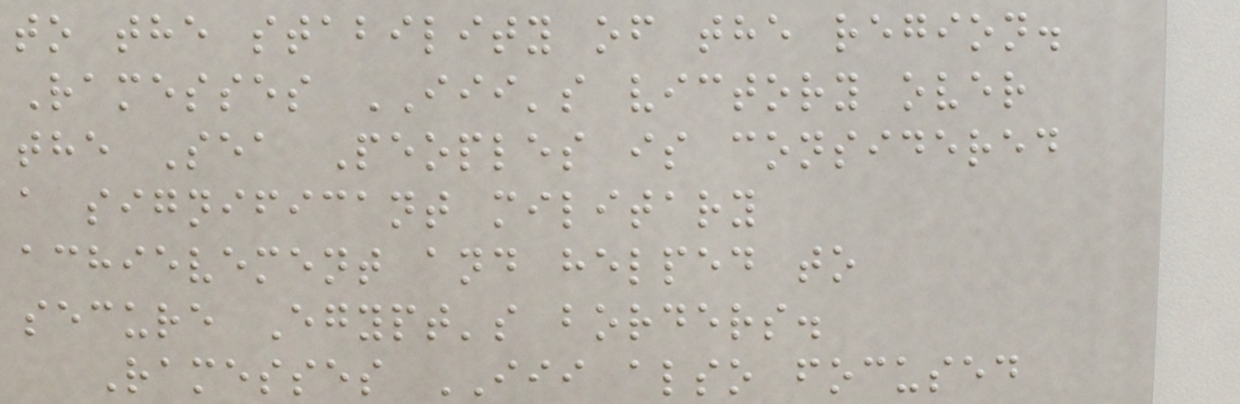to the stability of the region.
Ramesses III's victory over
the Sea Peoples is considered
a significant military
achievement and helped to
secure Egypt's borders.
Ramesses III also focused
